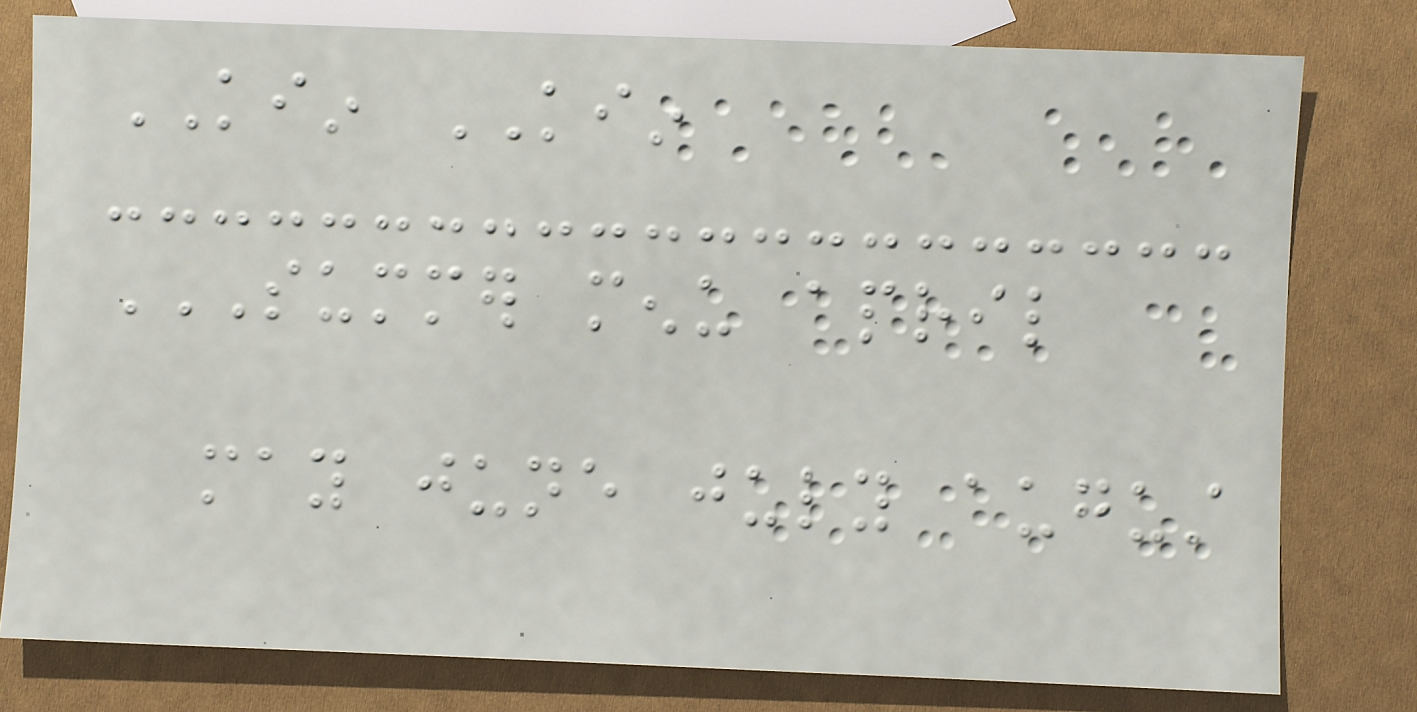KIIN KIIN
SUMMER MENU APRIL
MAY JUNE JULY AUGUST
